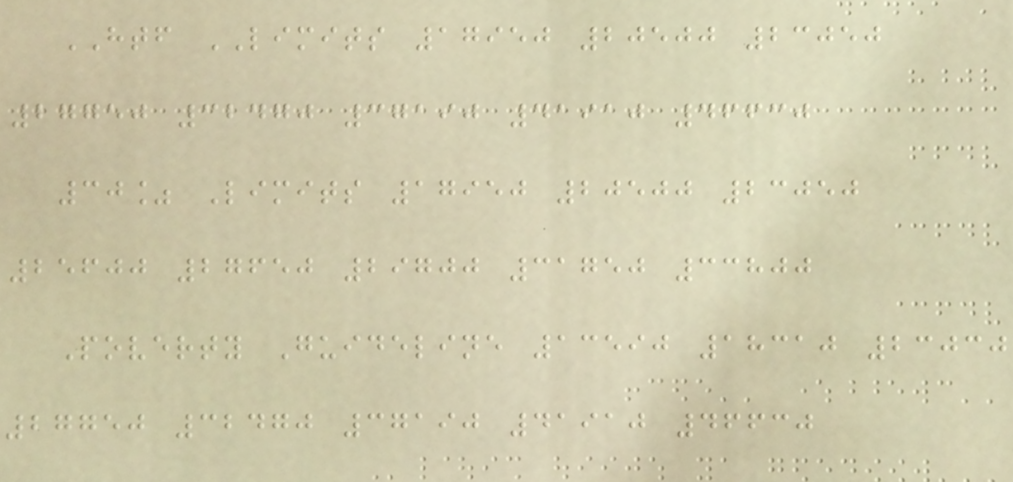HTF LIMITS 17950 20500 23050
27750 32470 37190 41910 46630
30% Limits 17950 20500 23050
25600 27650 29700 31750 33800
Poverty Guideline 13590 18310 23030
27750 32470 37190 41910 46630
